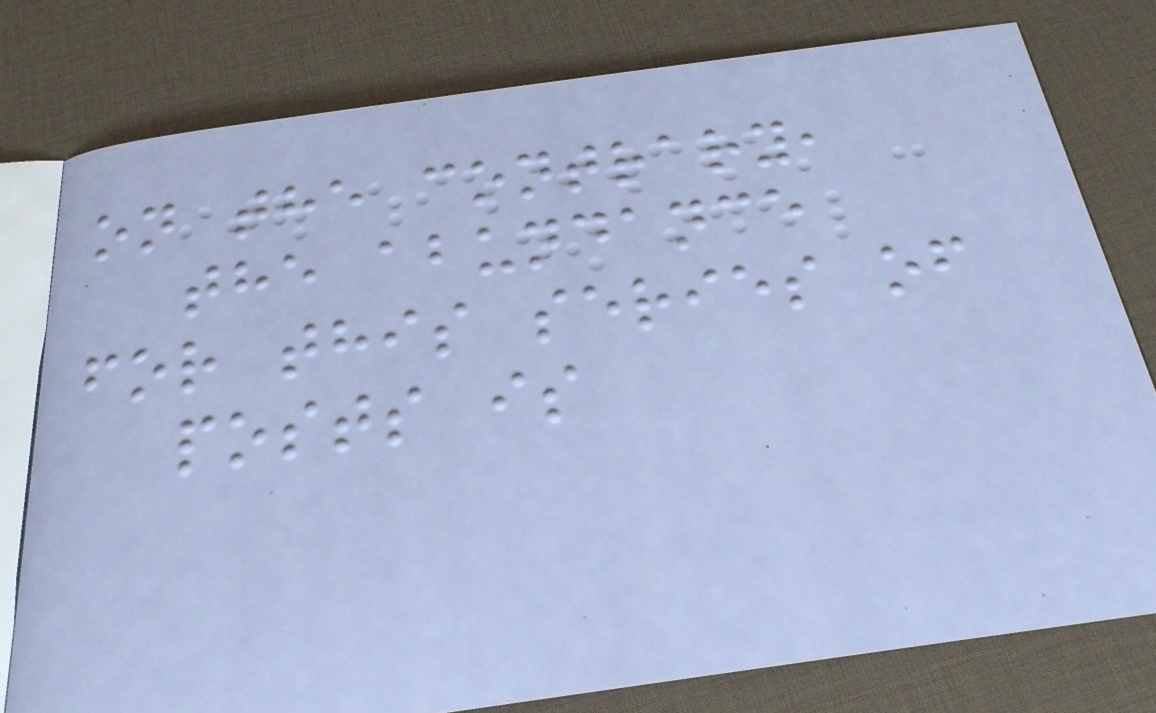on the contrary,
the abundance
for this series of
posts is
